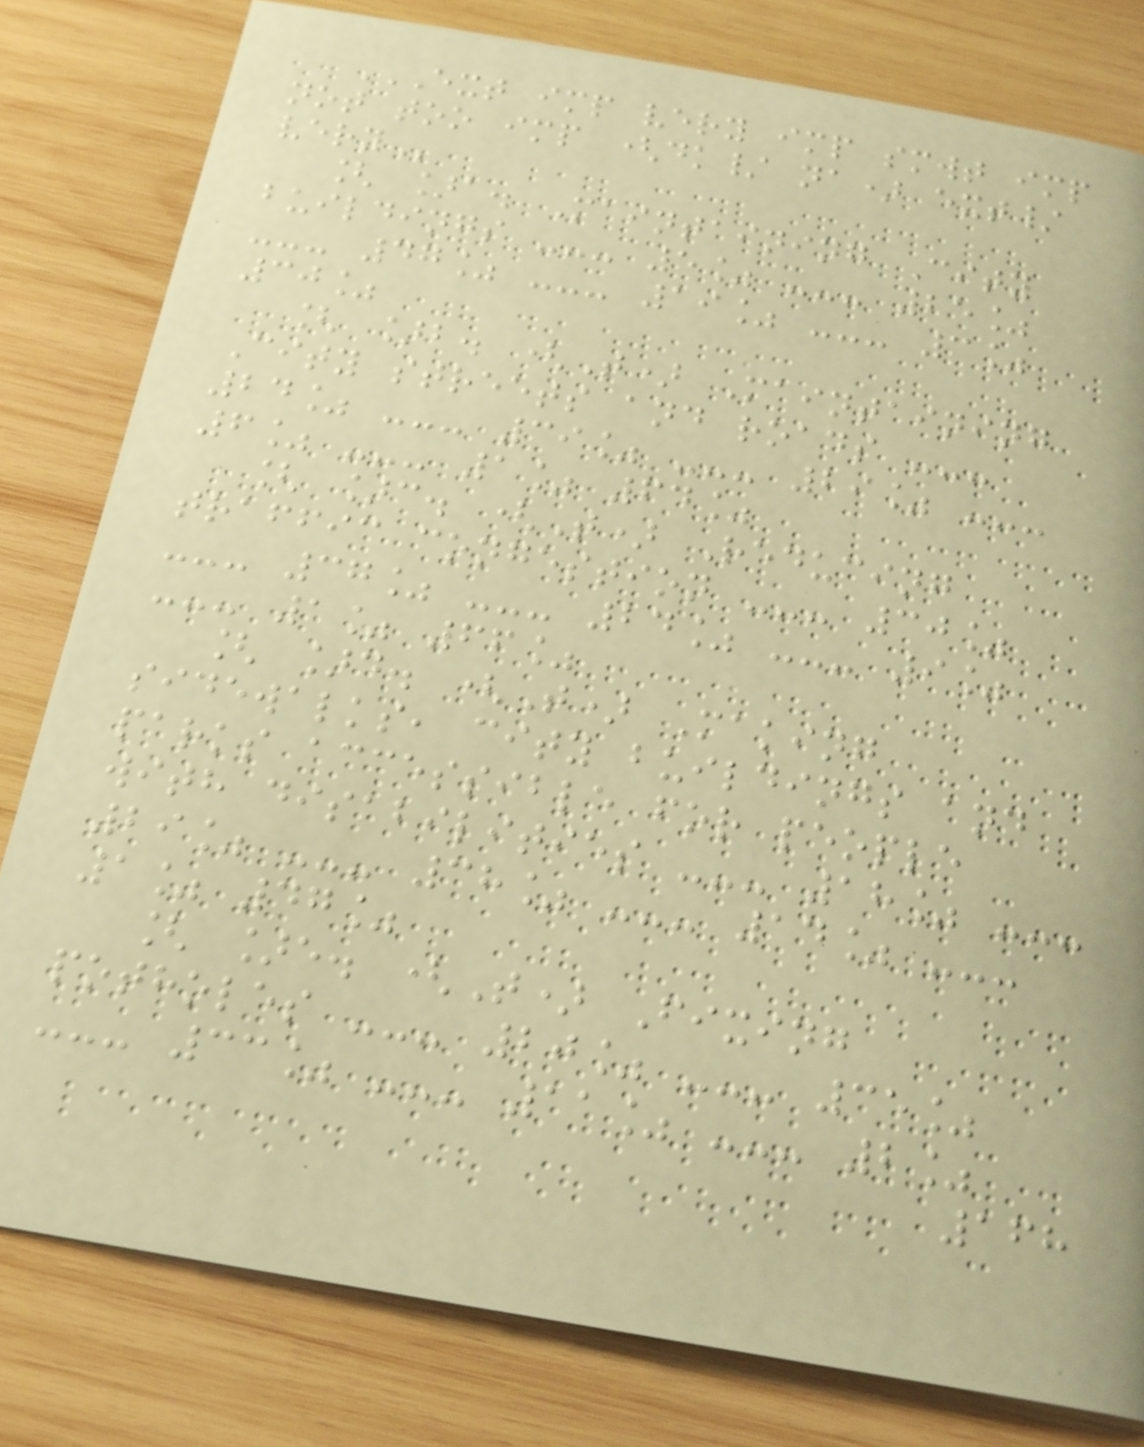EXT IMP VERY IMP SMWT IMP
NOT TOO IMP (DK/ NA) EXT/
VERY
[ ]a. Maintaining City
buildings --- 5% --- 25%
--- 47% --- 19% --- 3%
30%
[ ]b. (T) Maintaining
City streets and roads ---
24% --- 39% --- 29% ---
6% --- 1% 64%
[ ]c. (T) Reducing
traffic congestion --- 30%
--- 37% --- 24% --- 9%
--- 1% 66%
[ ]d. (T) Making
sidewalks, city buildings and
parks accessible for people
with disabilities --- 18% ---
29% --- 38% --- 14% ---
1% 47%
[ ]e. (T) Fixing
potholes --- 20% --- 35%
--- 33% --- 11% --- 2%
168
